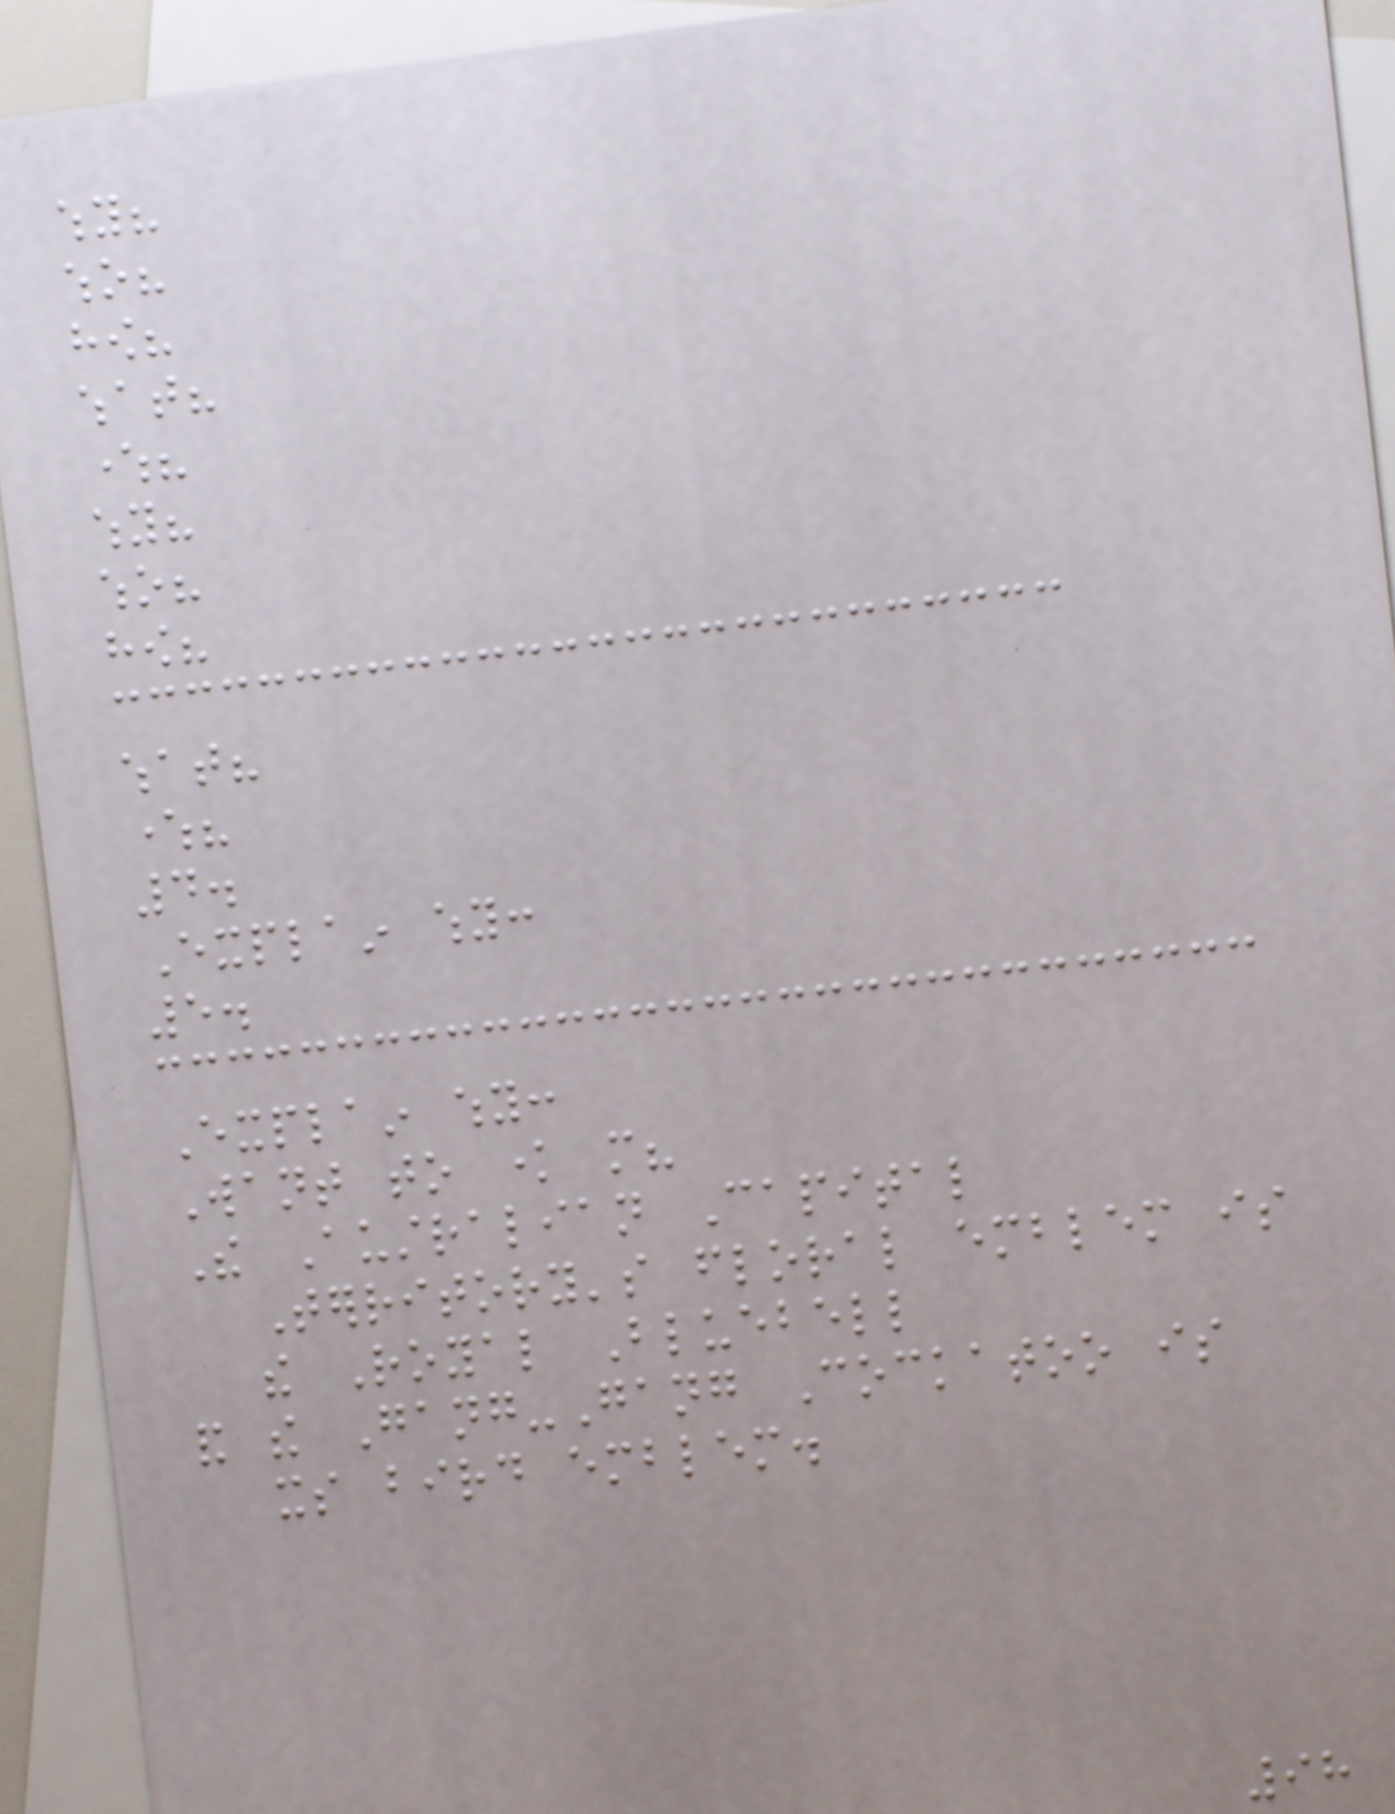why?
who?
how?
what?
where?
why?
who?
how?
what?
where?
4.
Explain why:
5.
Explain why:
Want to know more?
The Australian Capital
Territory's floral emblem is
the Royal Bluebell
and the Gang-Gang Cockatoo is
its bird emblem.
98
